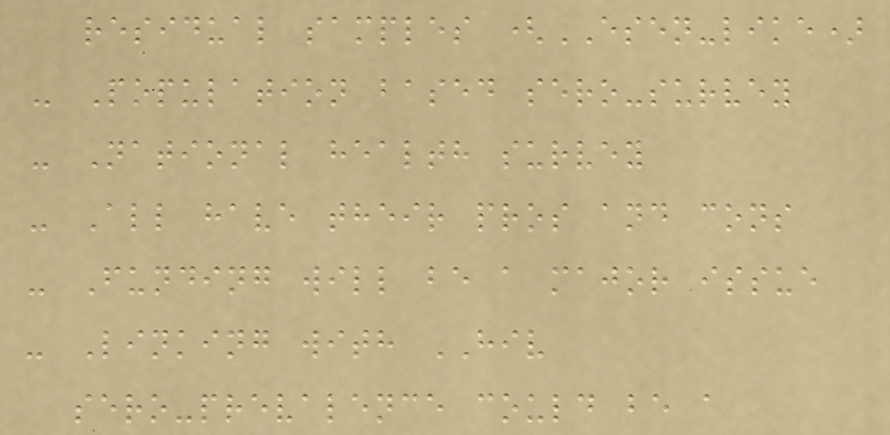residual samples (ESEN-like)
- Population based sero-survey
- National health survey
- All have their pros and cons
- Funding will be a major issue
- Linking with HIV
sero-prevalence could be a
